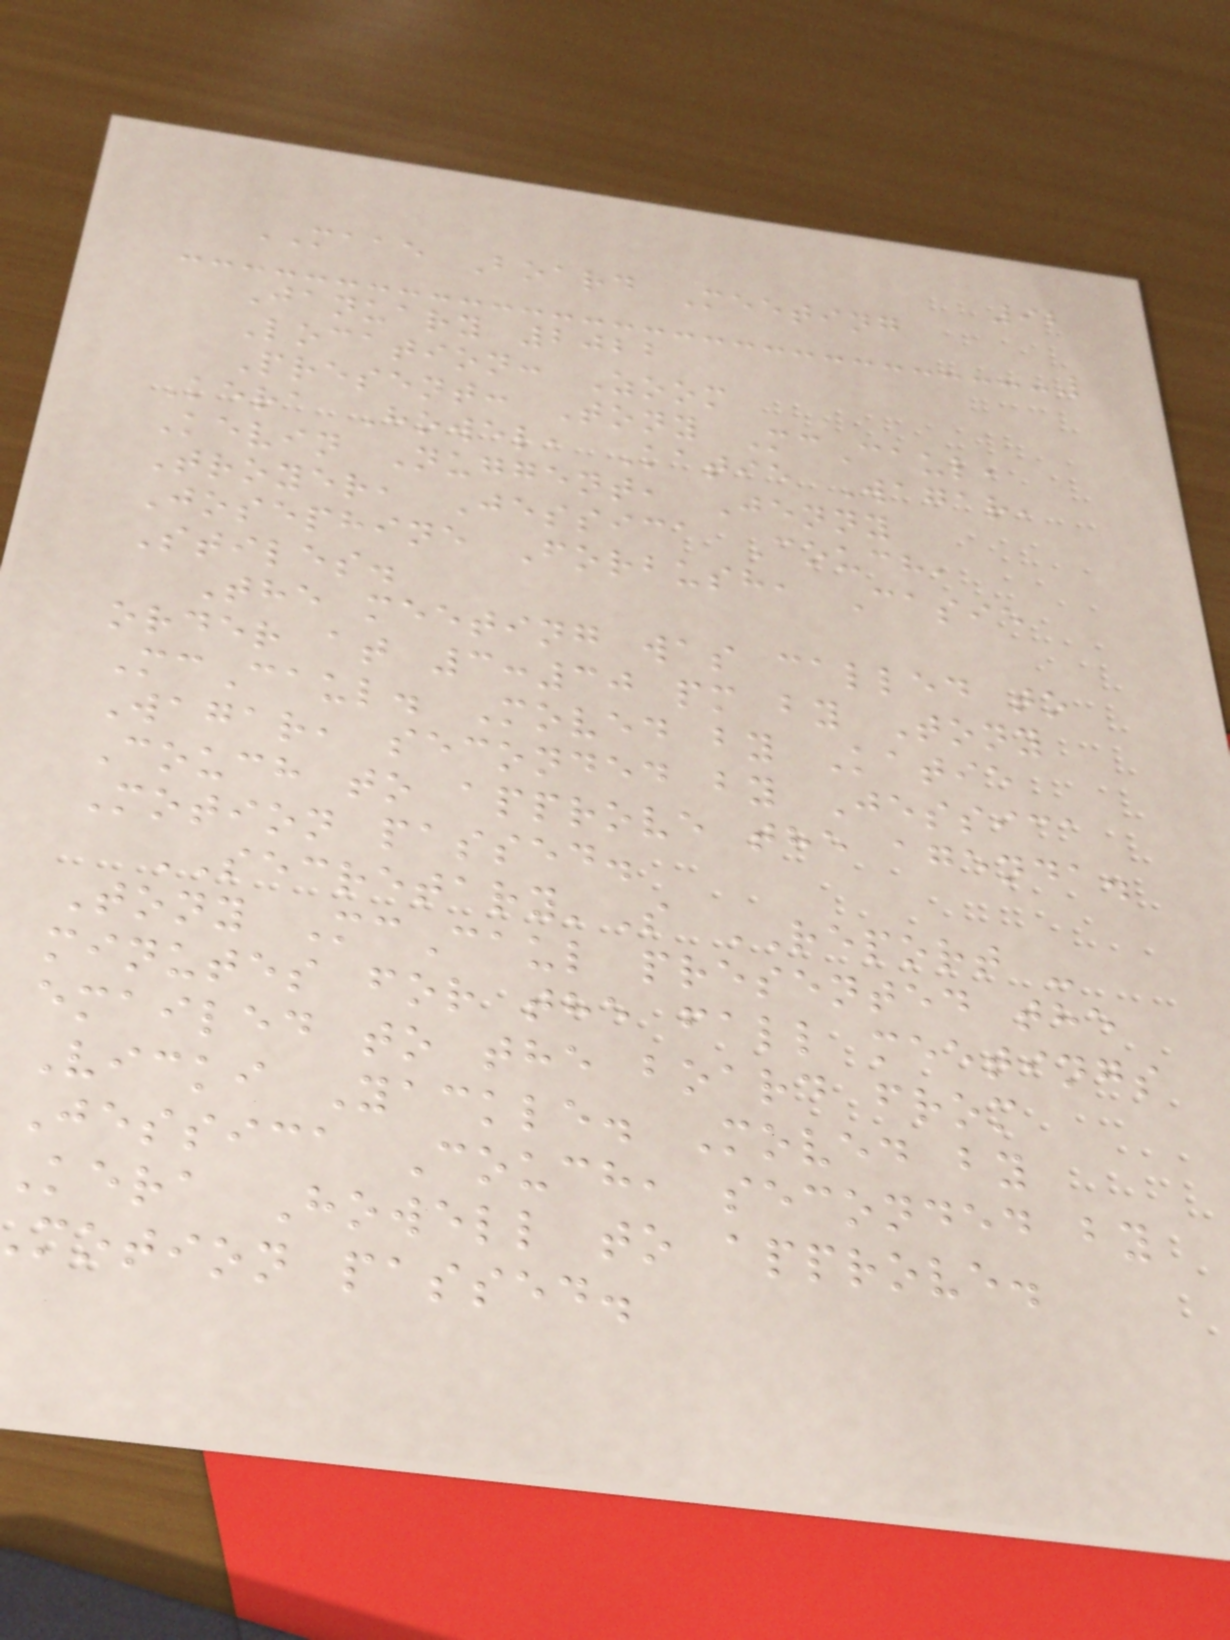92
MAAE Board Meeting
January 2022
Location: Zoom
Present: Tony McCaul,
Kera Howel, Katie Wagar,
Kevin Nuggent, Jenny
Troyer, Jessica Couch,
Josephine Forbush, Casie
Stiles.
The meeting was called to
order at 3:30 pm by Tony
McCaul. Moved by Katie
Wagar, seconded by Jessica
Couch to approve the agenda.
Motion passed.
SECRETARY'S REPORT -
Tony McCaul presented the
minutes for the fall meetings
emailed to the board from
Vicki Yackle. Moved by
Jessica Couch, seconded by
kera Howell to approve.
motion passed.
